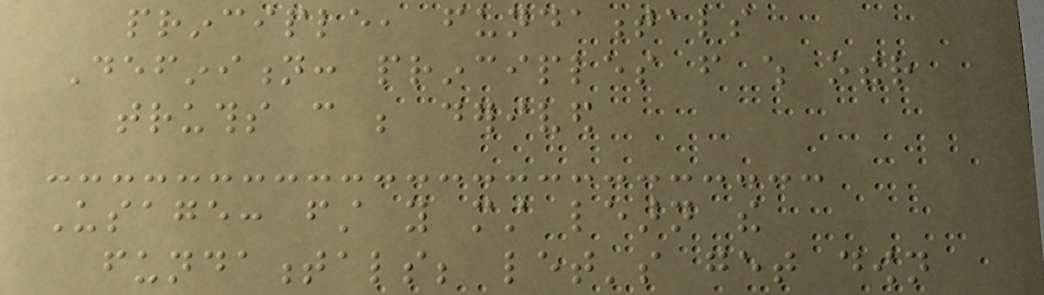principle, fundamentals
Definition: principles from which other
truths can be derived
Usage: first you must learn the
fundamentals; let's get down
